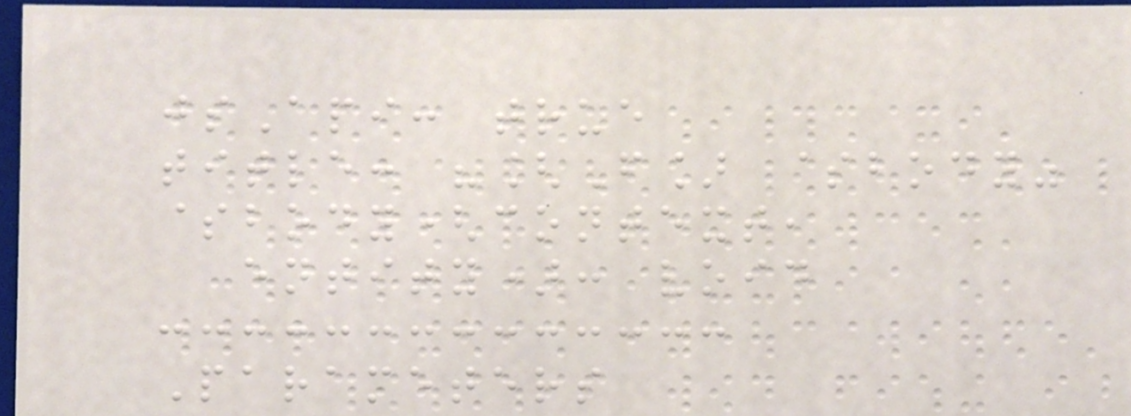jsApi: true
title: "[F] $body"
$body(context,
entity): void
Parameters
